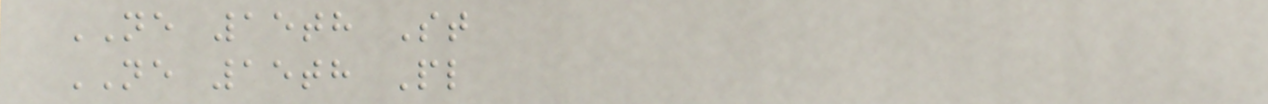NE 15th St
NE 15th Pl
